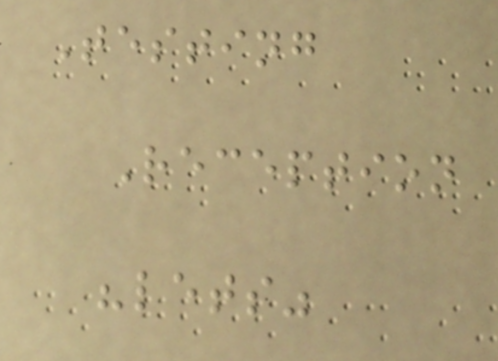Testing
Reception
"lets"
